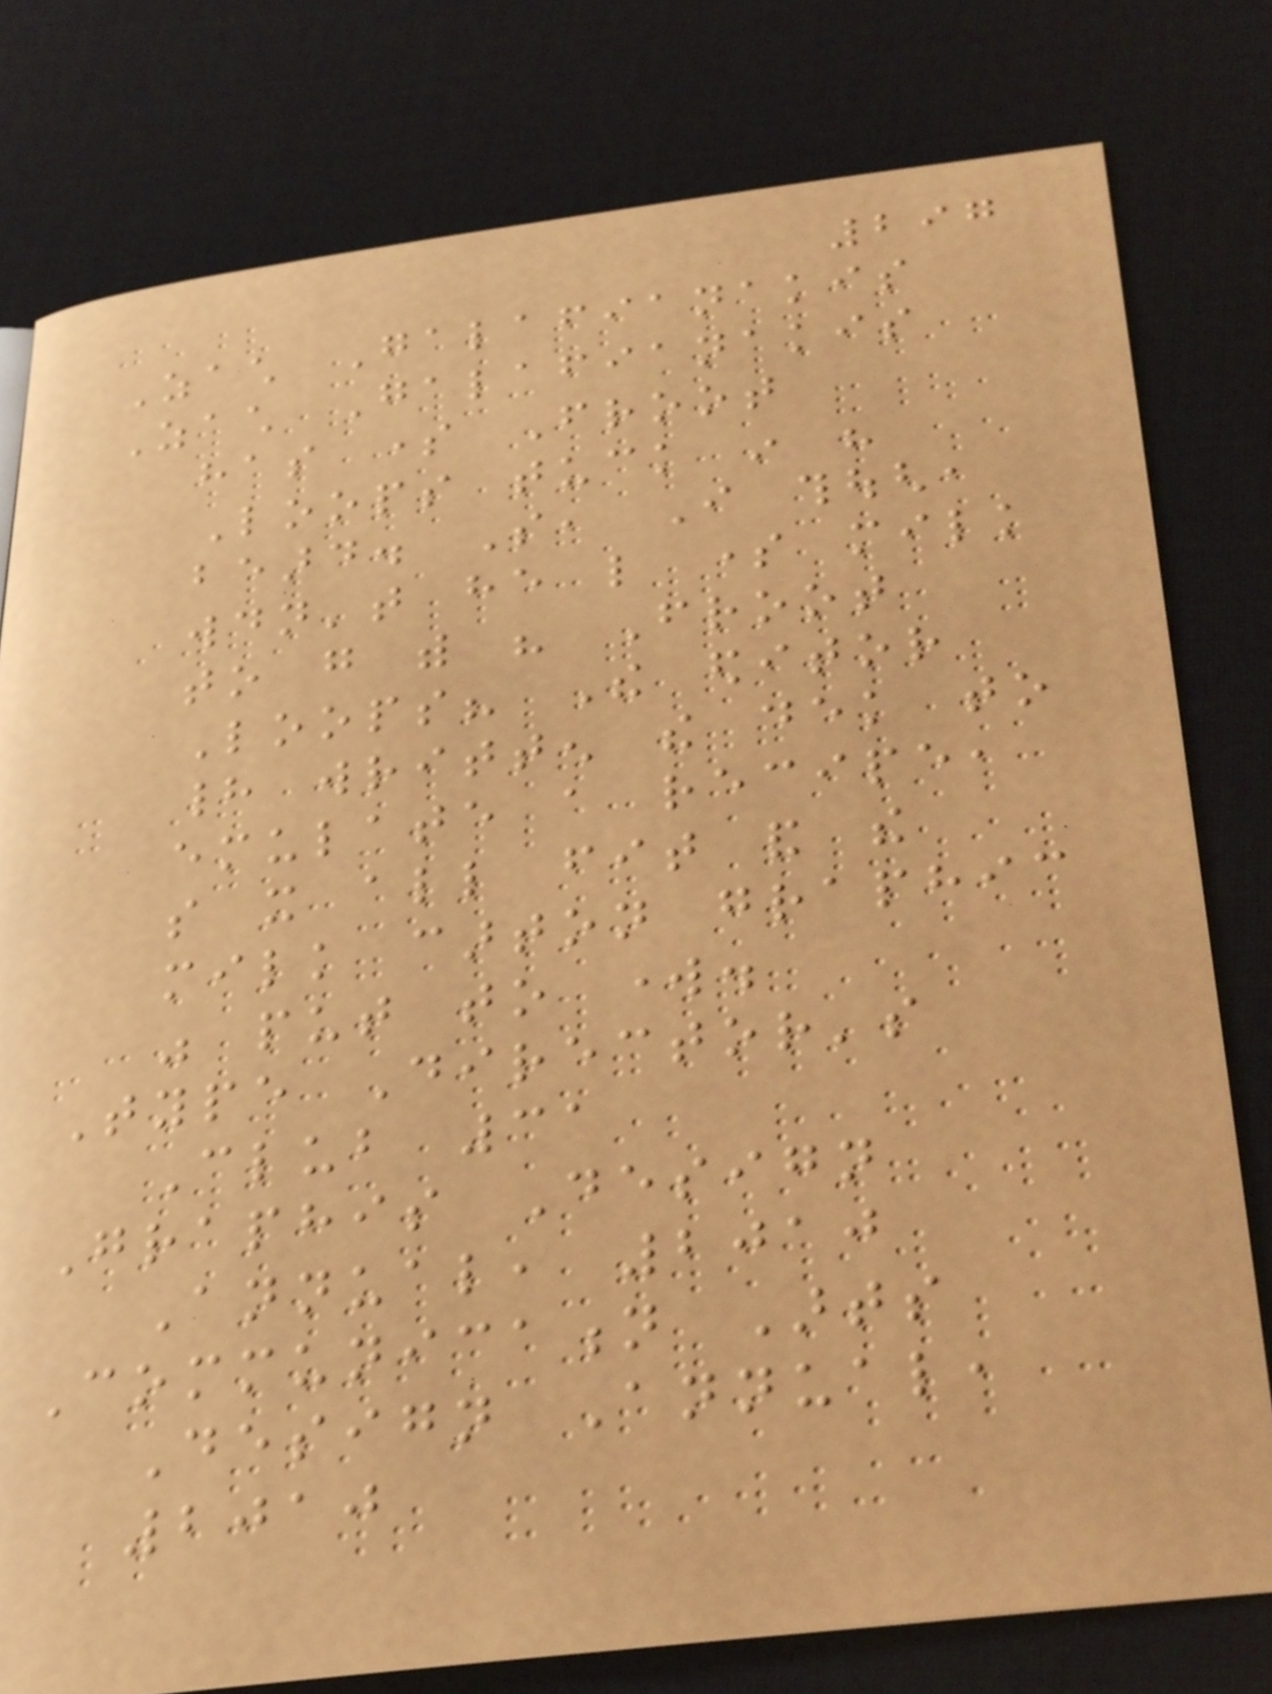297
Zach Galafianakis
Zach Galafianakis
has some Froot
Loops tuck in his
beard. So, I though,
wouldn't he like some milk
to go with his Froot
Loops? The editor
had written the dek to
emulate a recipe,
so it all fit and the
milk carton graphic
was put to work.
Type Director's
Club 31
Graphis Design
Annual, 2010
Communication Arts
Design Annual,
2010
